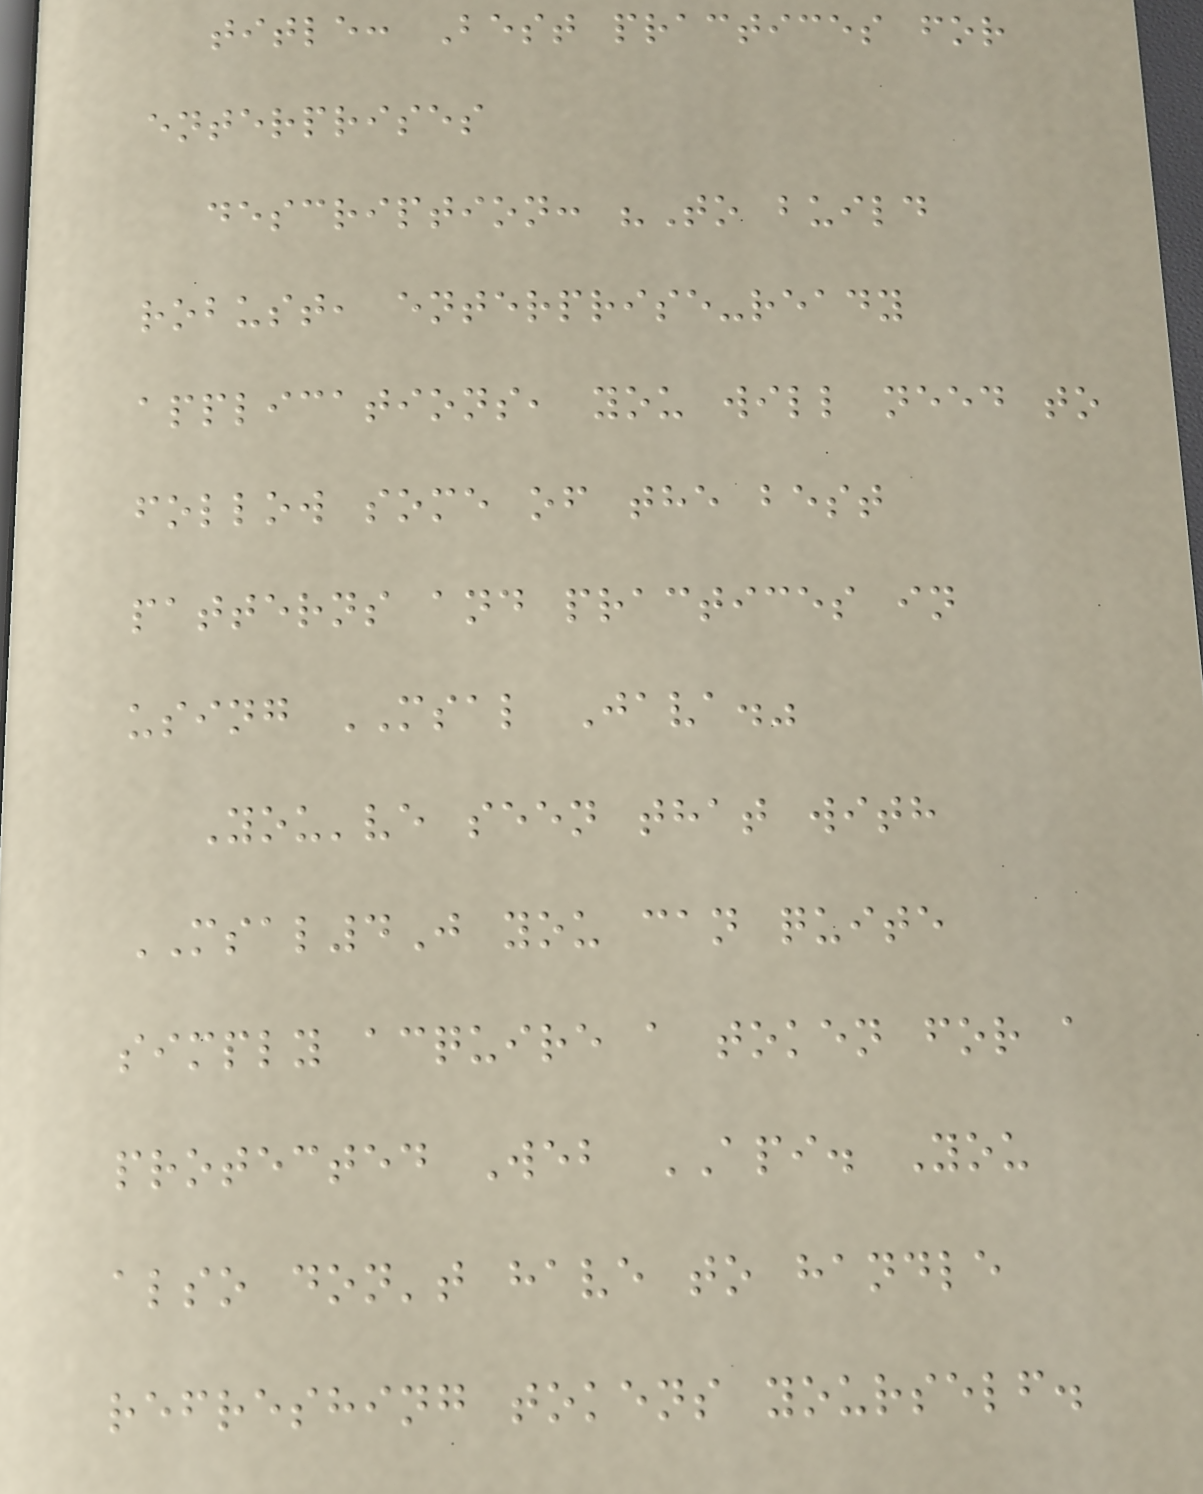title: Best practices for
enterprises
description: "To build
robust, enterprise-ready
applications, you will need to
follow some of the best
patterns and practices in
using MSAL Java."
You've seen that with
MSAL4J you can quite
simply acquire a token for a
protected Web API. You
also don't have to handle
refreshing tokens yourself.
